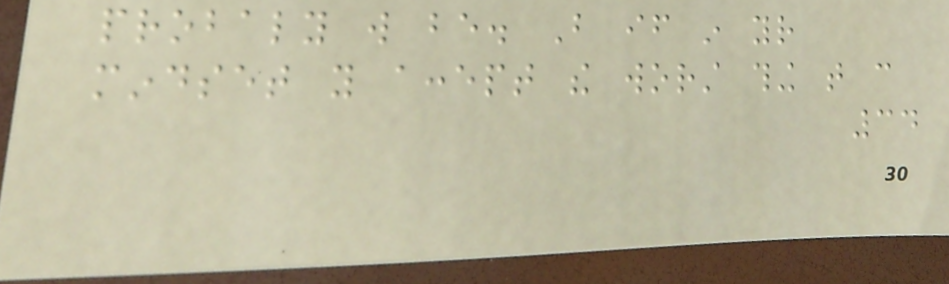probaly will be. But if in your
mindset you accept the worst thing that can
34
